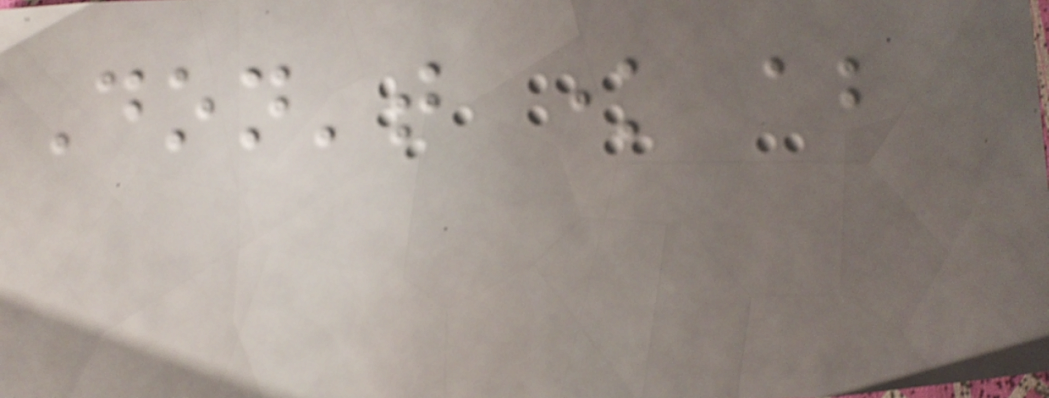Don't know about
